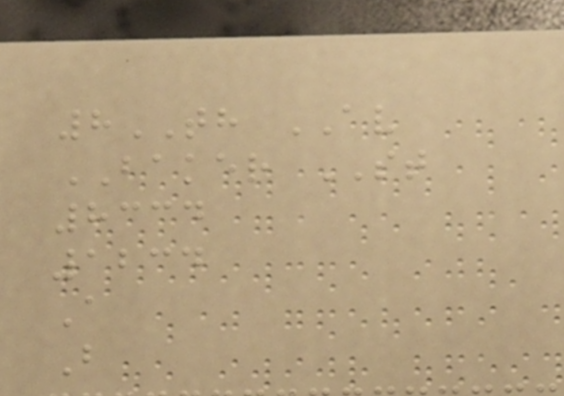8TH AV
BAKER ST
8334
1234
A
B
